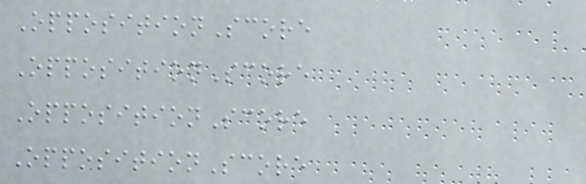OppositionScore
OppositionScore
OppositionScore
OppositionScore
